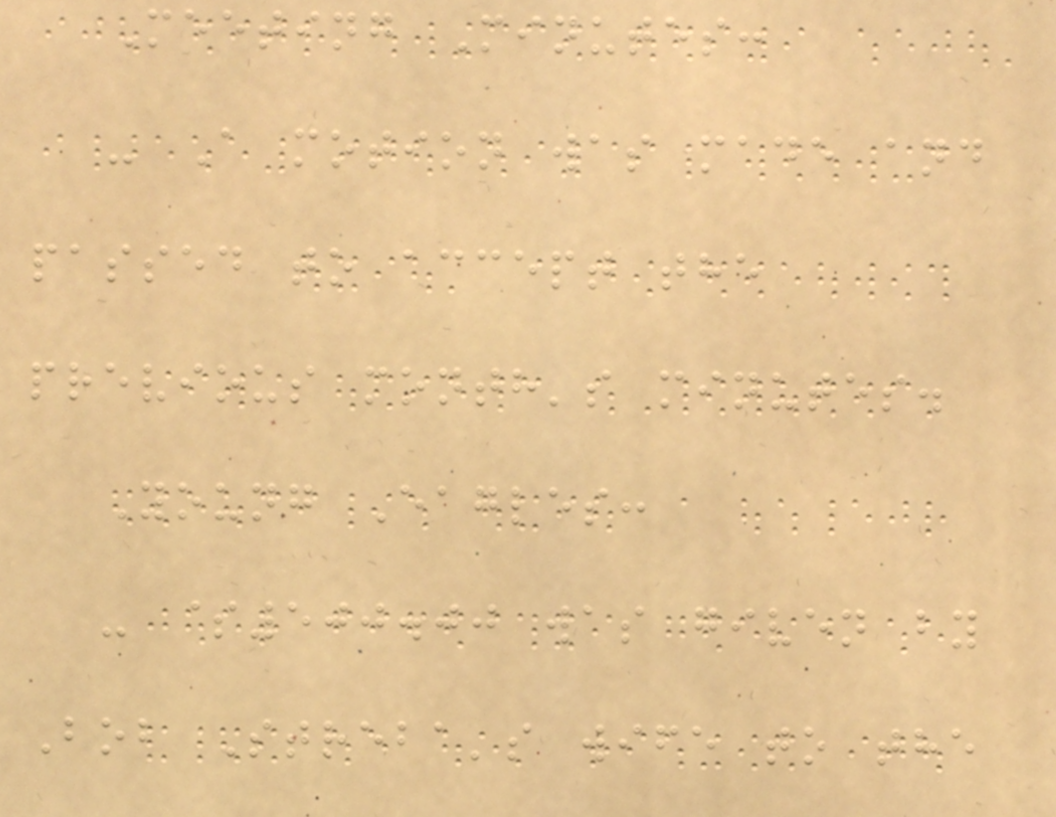Meeting Minutes:
- A motion was made and
passed to accept the
previous month's minutes.
Young Eagles:
- $500.00 was given by
Bob Streba's wife to the
